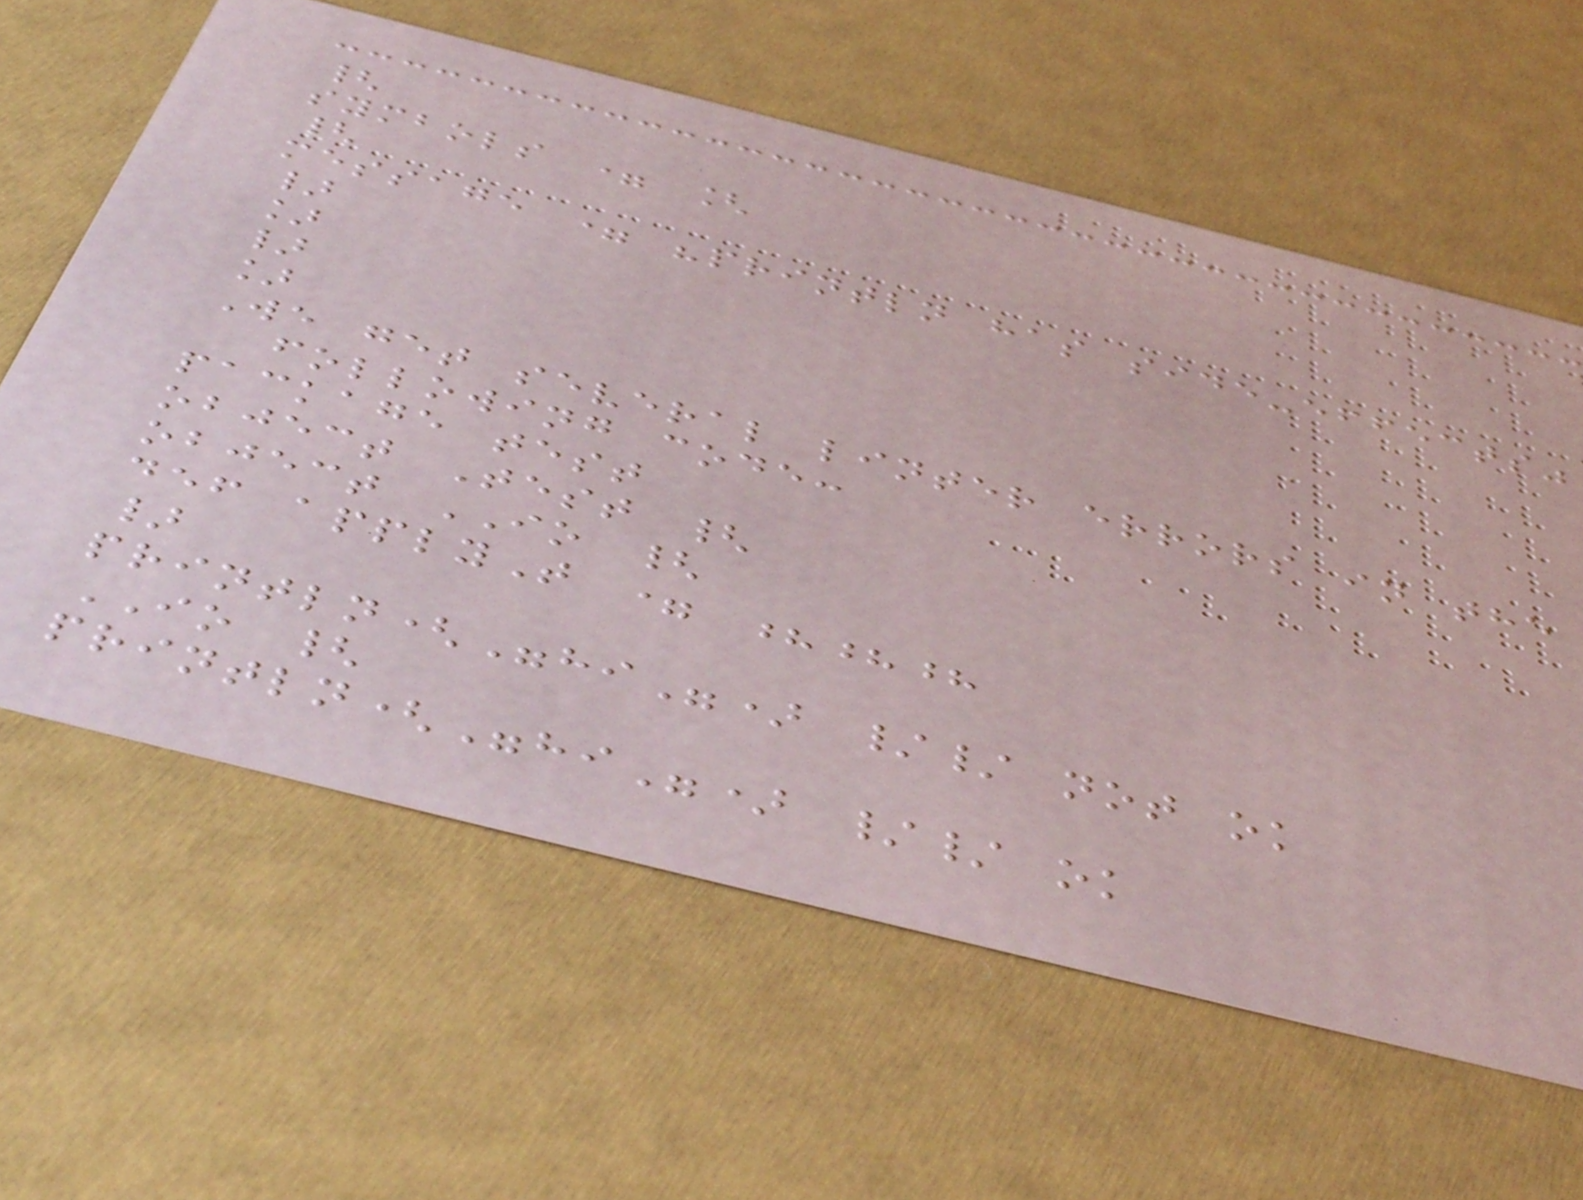{
symbols = [
{
message = "println has side-effects"
}
]
}
]
We get several linter errors in the
following code:
package test
object Test {
object IO {
def applyT = ???
}
println("hi") // not ok
IO {
println("hi") // ok
